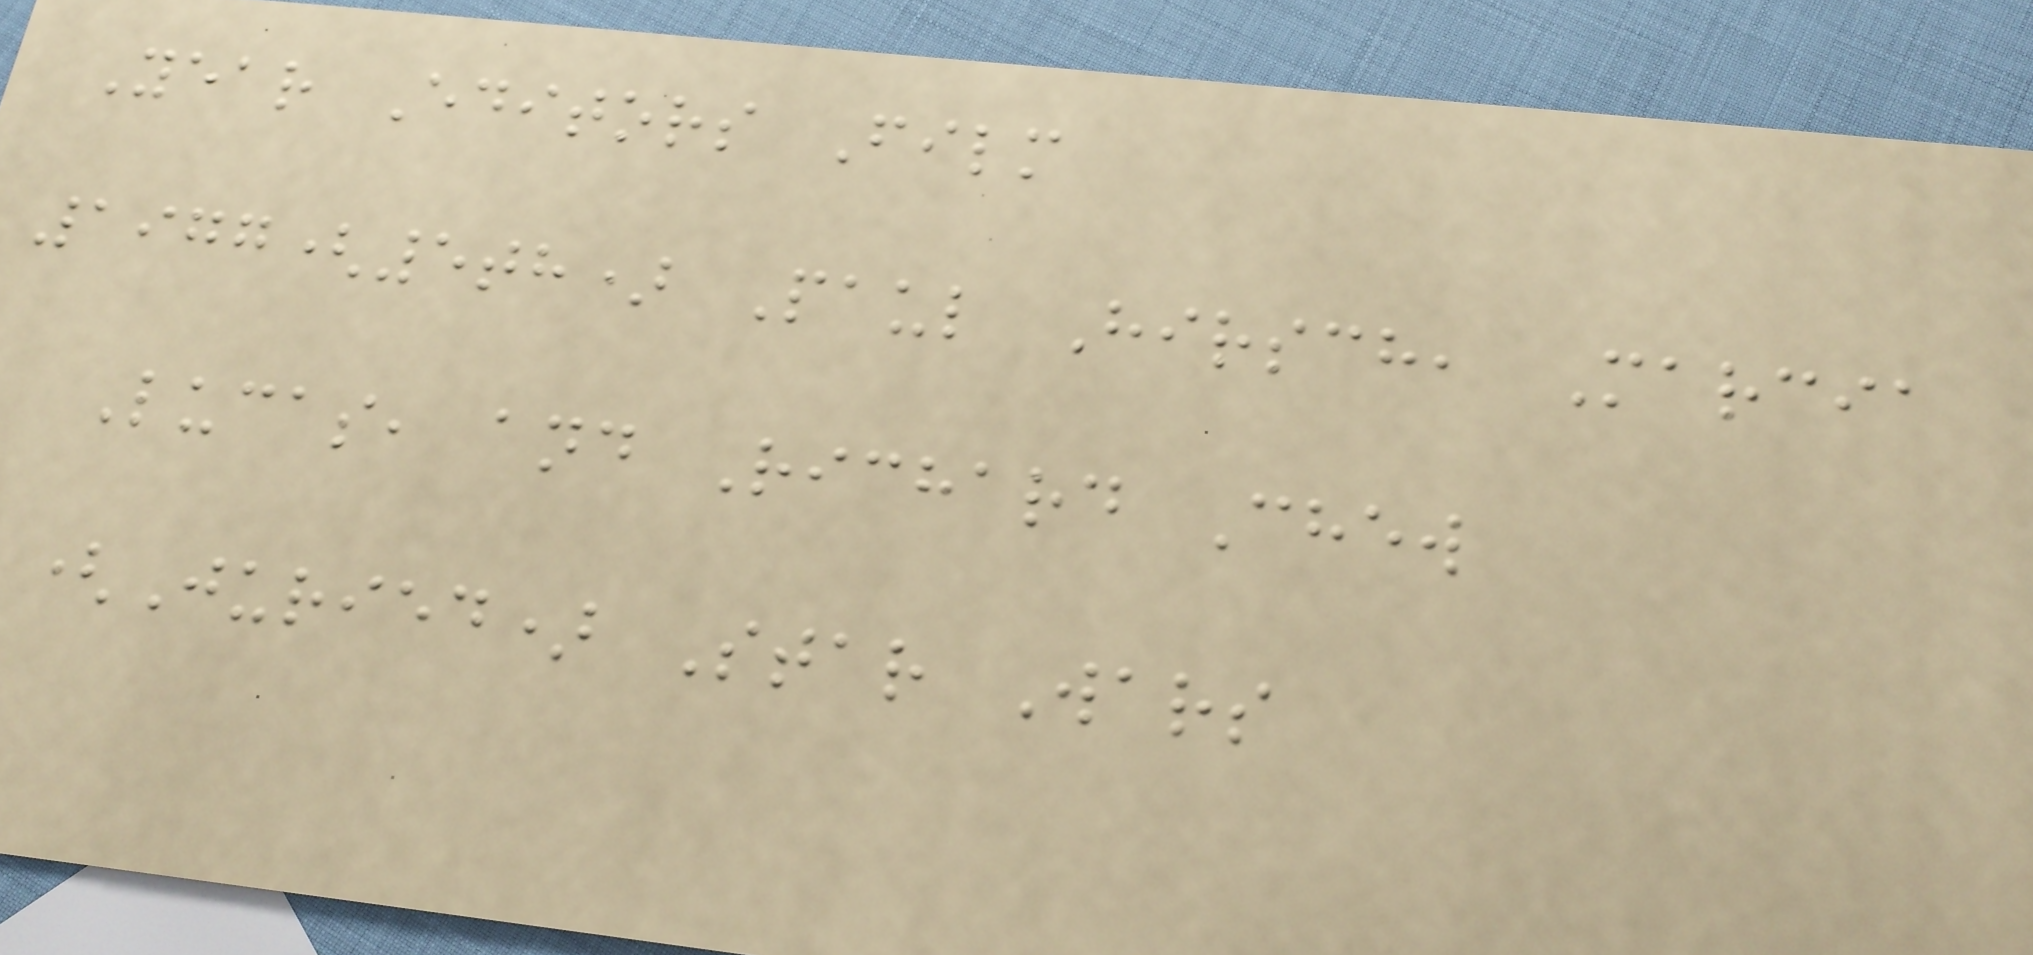Year Editors Film
1977(5th) Paul Hirsch, Marcia
Lucas, and Richard Chew
(Juried) Star Wars
